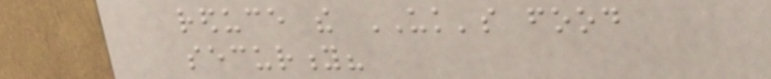reduce the UK's food
security?
